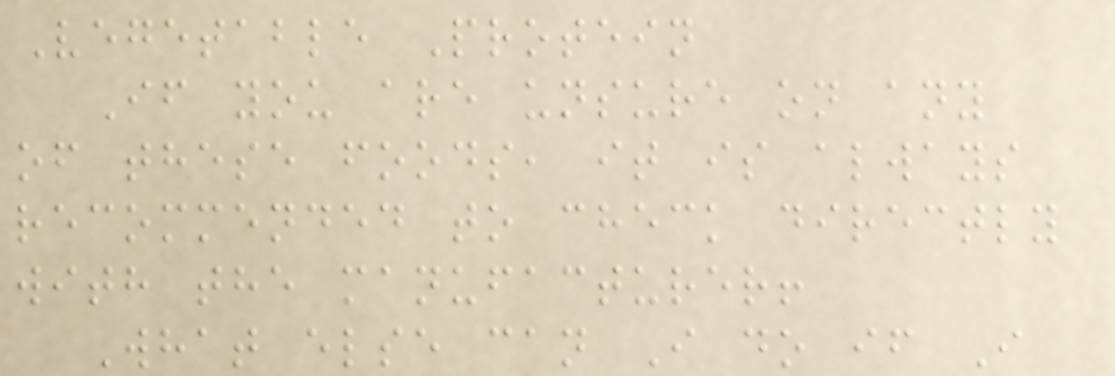Vegetable Protein
If you are unsure on any
of these foods, it is always
recommended to check directly
with the manufacturer!
What else can I do if I
